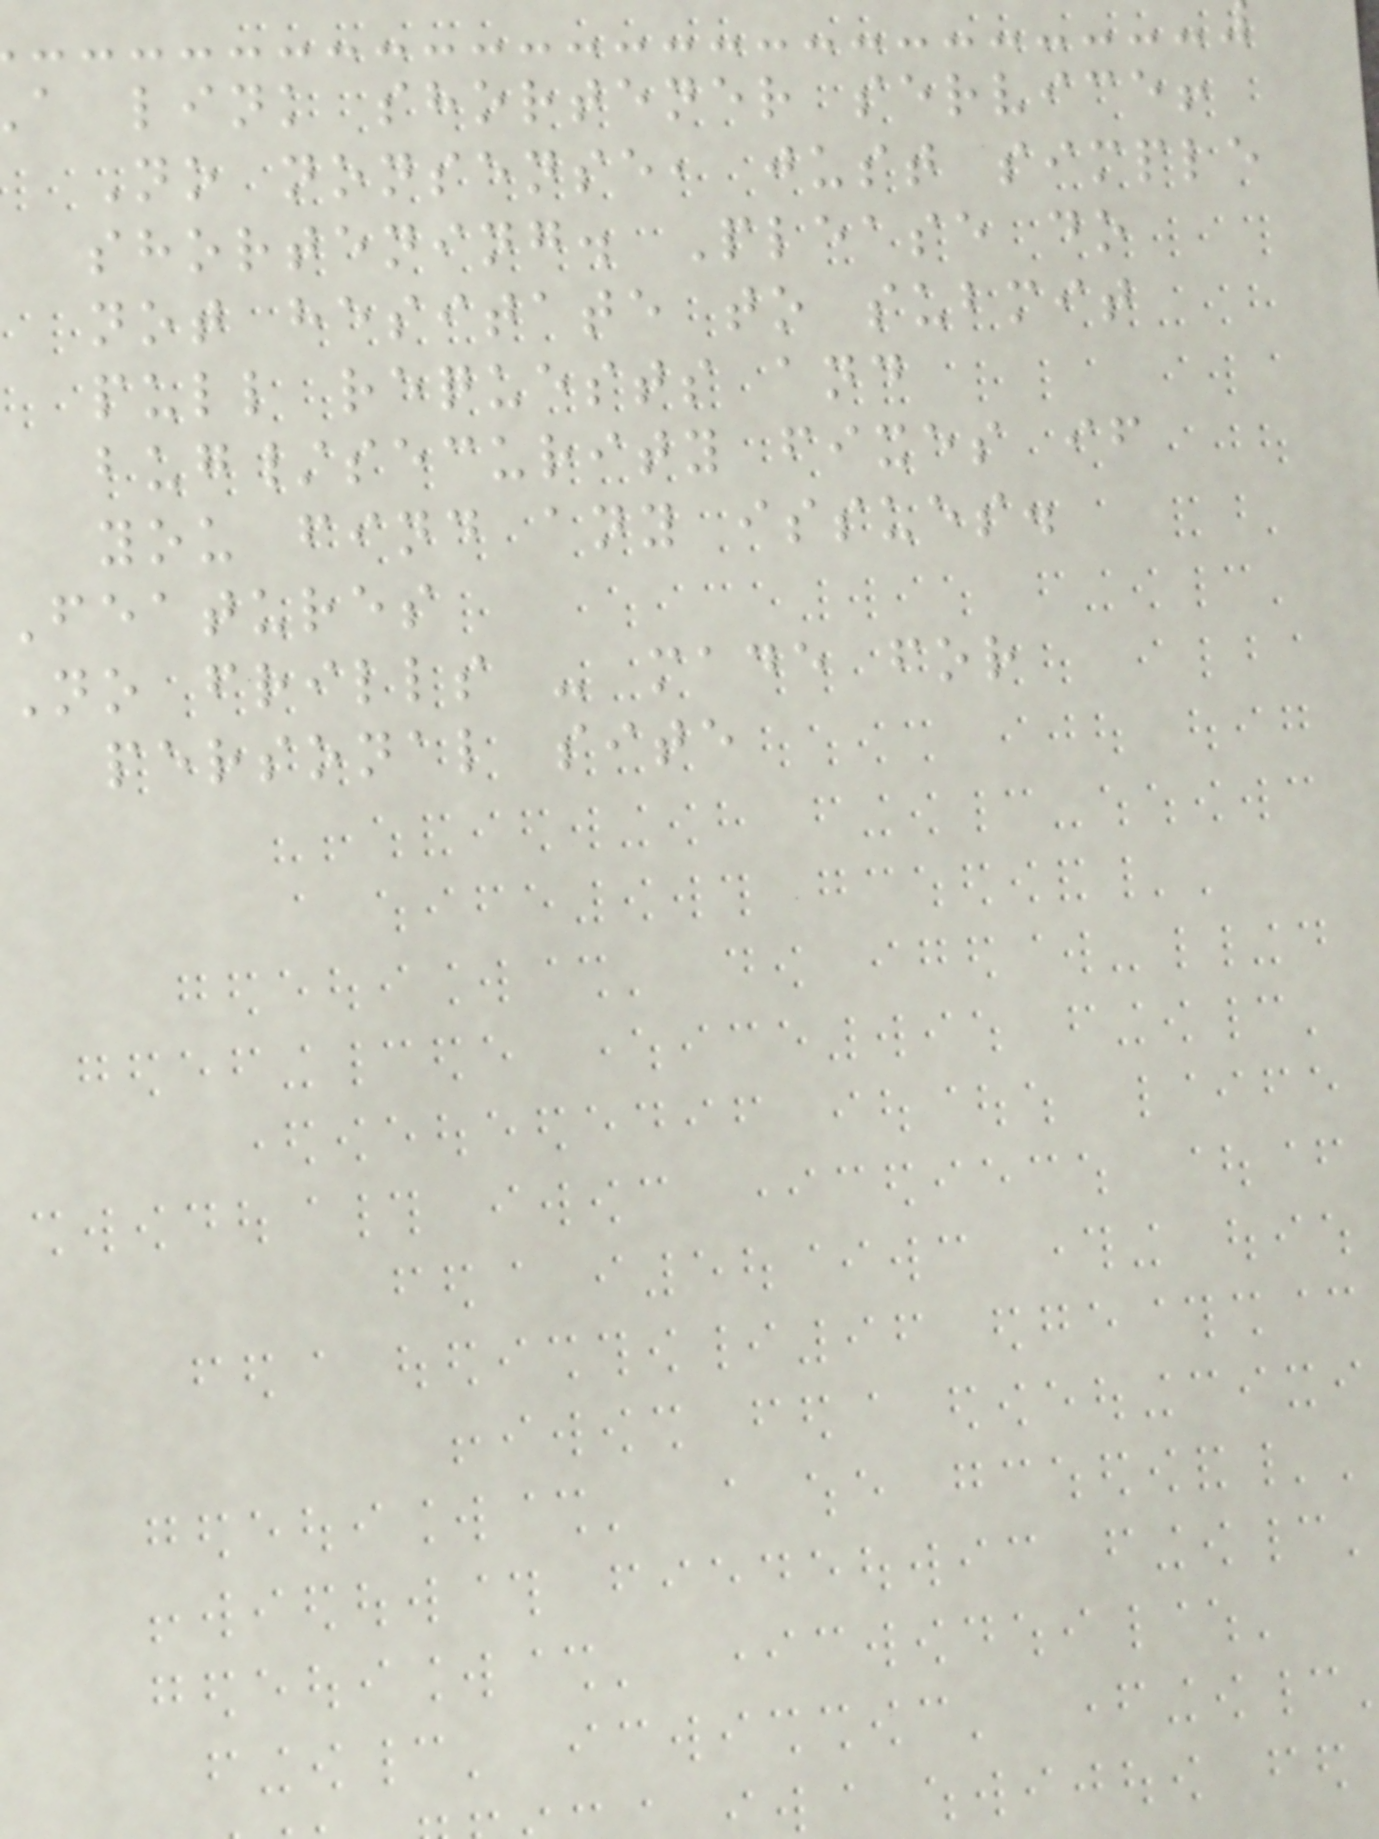a link shortener service!
No nonsense, just simple
shortening. Please do
not hesitate to submit
pull requests and
bug/security fixes if
you find any issues.
features
No frills - made for
personal site
